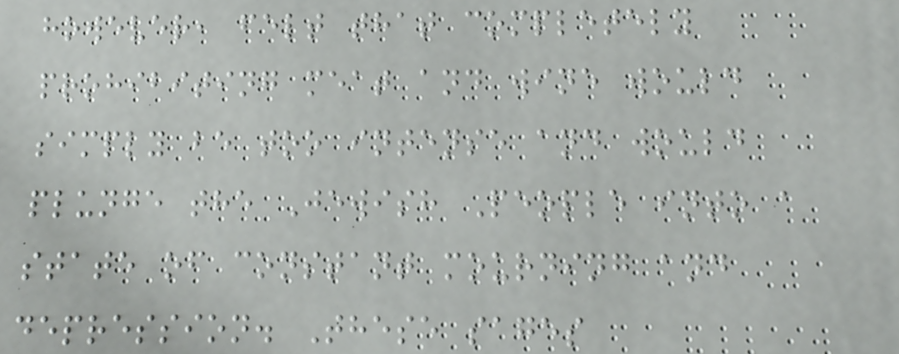however, felt that completely
prohibiting meat and wine would
simply be too intense and would
plunge the Jewish People into a
state of constant mourning and
depression. These sages
